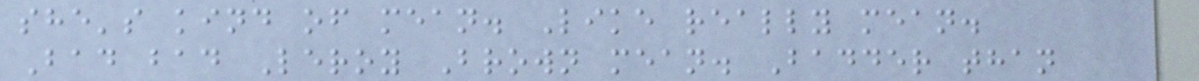she's kind of mean. Like really mean.
Bad bad Leroy Brown mean. Badder than
